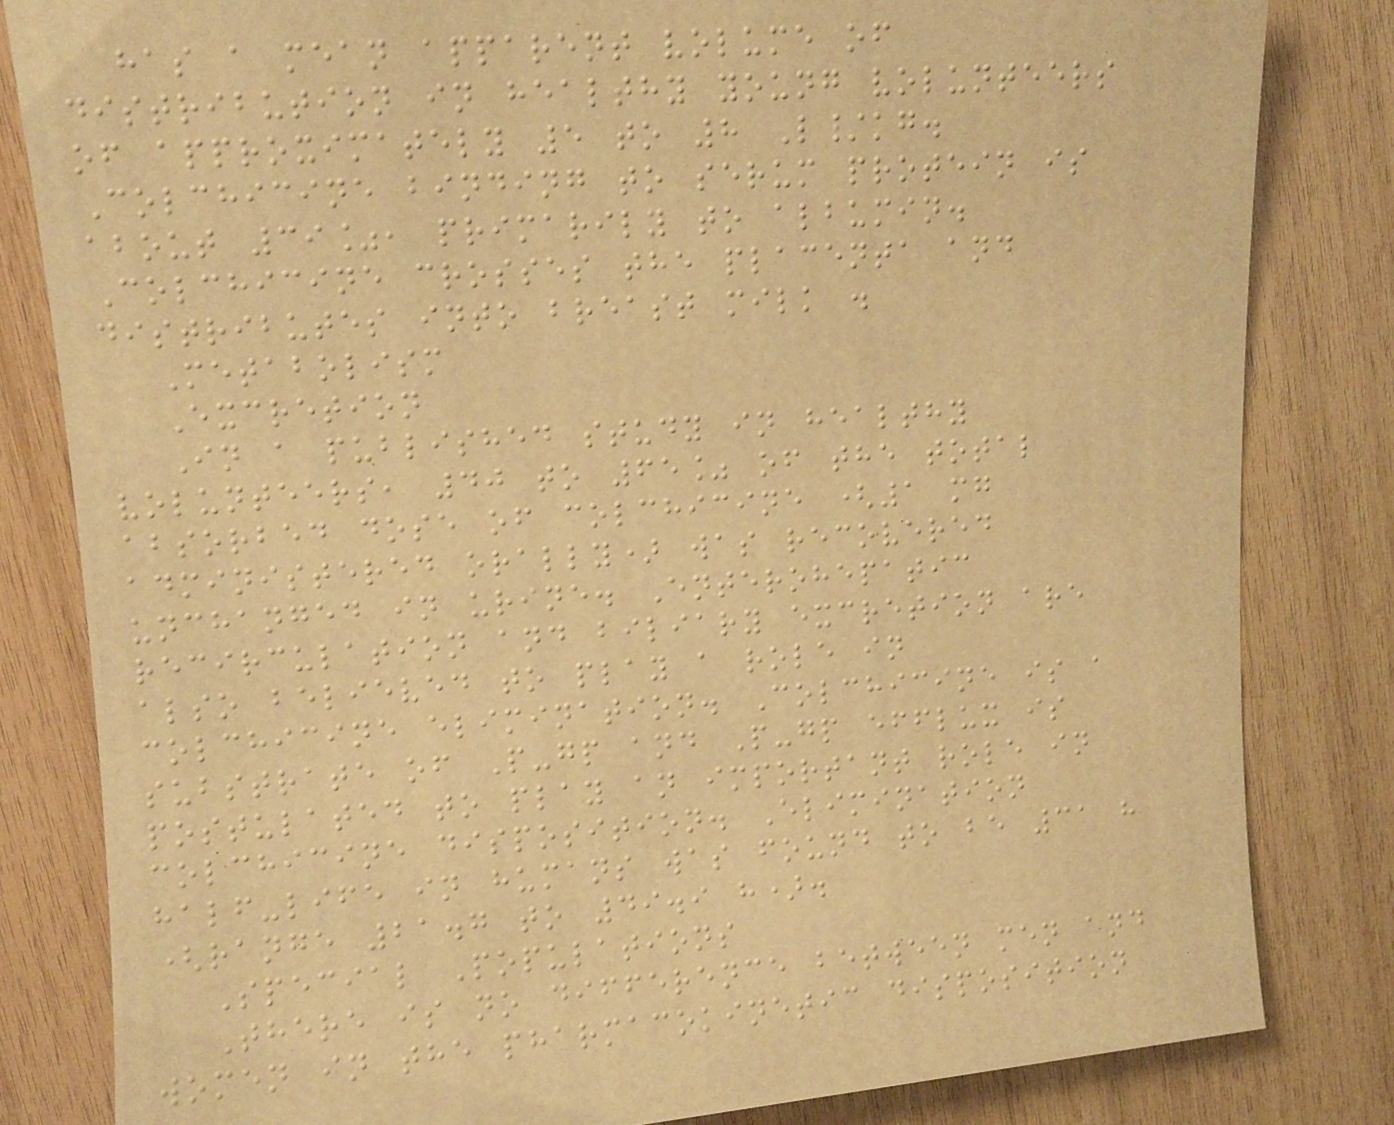has a mean apparent volume of
distribution in healthy young volunteers
of approximately 5 to 8 L/kg.
Colchicine binding to serum protein is
about 39%, primarily to albumin.
Colchicine crosses the placenta and
distributes into breast milk .
Metabolism
Excretion
In a published study in healthy
volunteers, 40 to 65% of the total
absorbed dose of colchicine (1 mg
administered orally) was recovered
unchanged in urine. Enterohepatic
recirculation and biliary excretion are
also believed to play a role in
colchicine elimination. Colchicine is a
substrate of P-gp and P-gp efflux is
postulated to play an important role in
colchicine disposition. Elimination
half-life in humans was found to be 31 h
(range 21.7 to 49.9 h).
Special Populations
There is no difference between men and
women in the pharmacokinetic disposition
